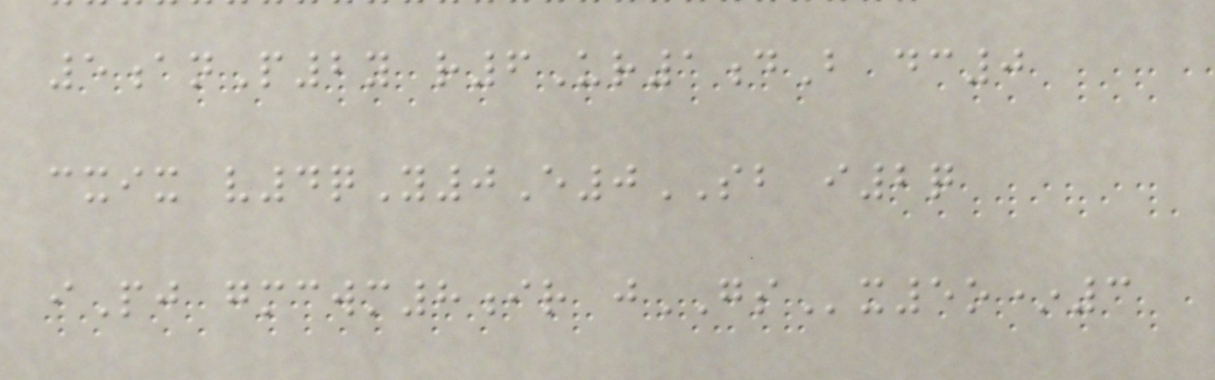5anP2y r6Ur1dB dc0
cxix v4qY0E0SB i2q
iPj gmcwm8ir jGSx5o*3
